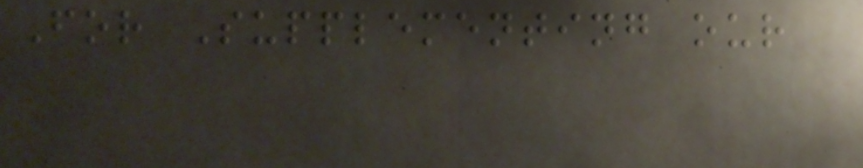For Supplementing our
